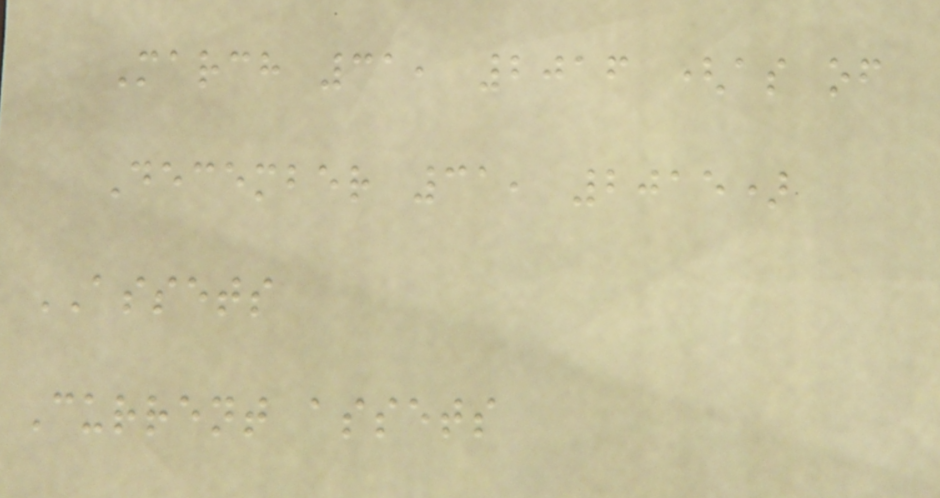March 31, 2016 (as of
December 31, 2015)
ASSETS
Current assets
